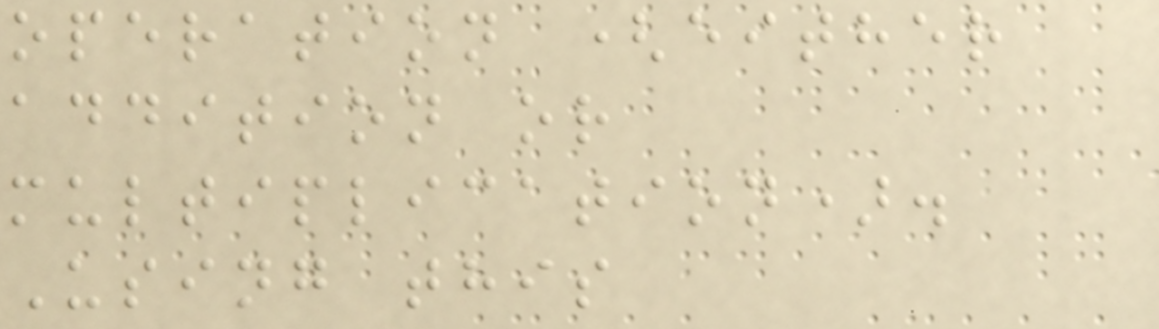operation (either
addition or
multiplication).
Using this
